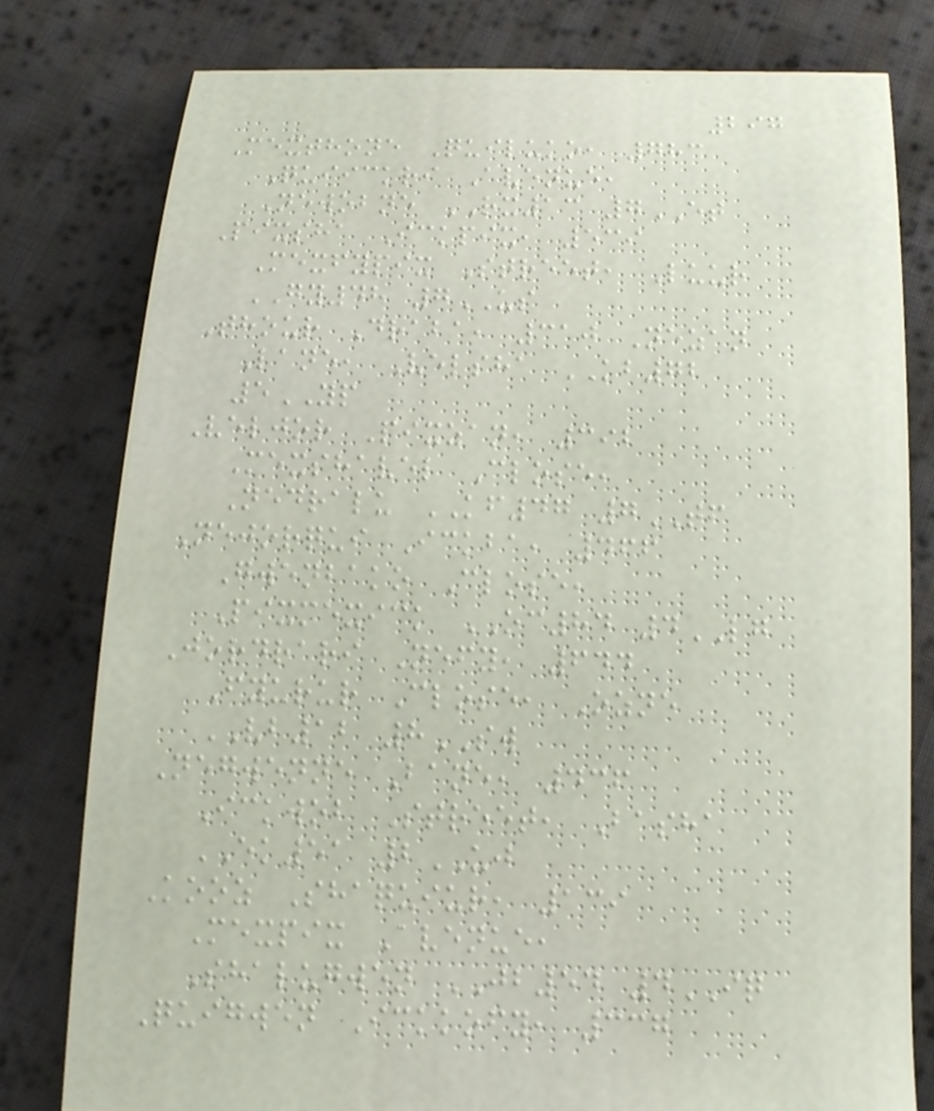297
Mexthone Quiluko, 783
Quiickri Avenue,
Newobne RX13 7ET
Pixsha Ickpix, 539
Mexfypix Street, Luur
GY48 7US
Thour Draba, 310 Nezan
Lane, Velsha KB72
5YP
Veljor Pixzan, 392
Mexshavel Close,
Nedralu KF47 7TF
Nejorqui Ickba, 466
Gwenbako Close,
Pixmexick OC84 4LG
Jordrari Nefy, 644
Fyurur Close, Ozne
VB12 8SW
Negwenne Bane, 436
Ickwob Street, Basha
EK51 2UJ
Kooz Shaquiur, 139
Mexpix Avenue,
Shalugwen JB54 4IQ
Quigwen Ickkofy, 337
